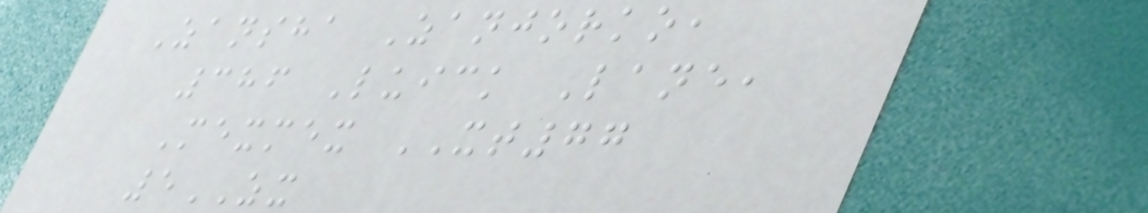Zansha Zanjorko,
386 Luick Lane,
Mexmex XT77
5ZX
